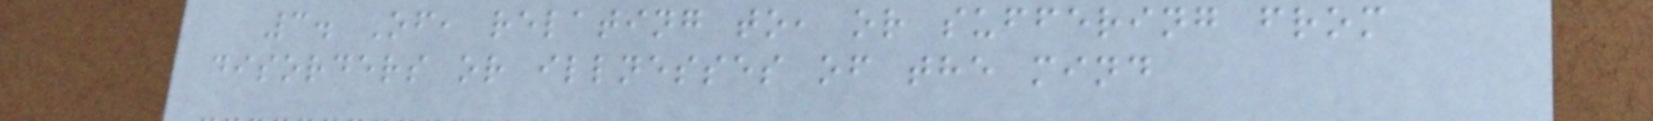3. Of, relating to, or suffering from
disorders or illnesses of the mind
